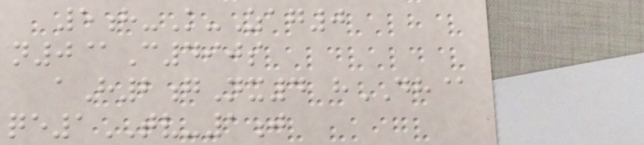5h-K-Zag0
n0@C490s
aH2gNx4 hDH@
qe1TV-1j
